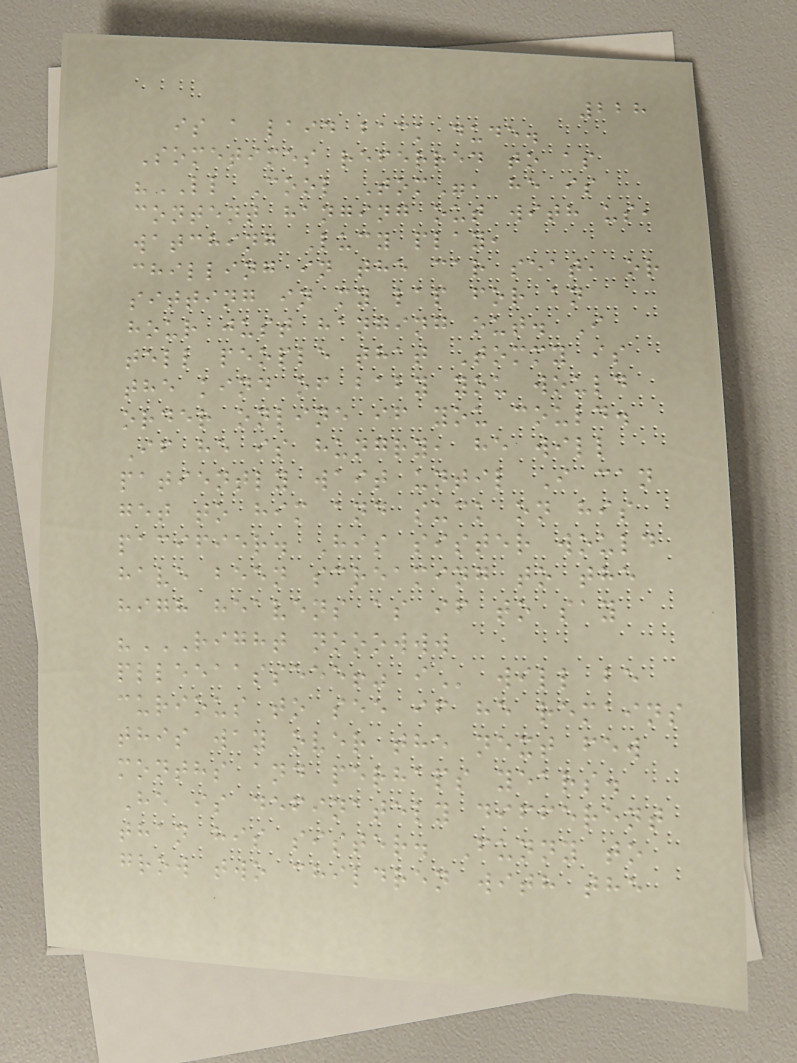228
is a laid back dude.
Sometimes referred to as
"LL Cool Tom", he is
content hanging out with us,
watching Lucy play,
chilling in the car seat, or
sitting in my lap for an
hour just hanging out. I
tell people that Tommy is
the kind of baby you would
order online if you could.
If he is hungry, he will
patiently wait until I can
get to him and suck on his
pacifier. His sister would
have been screaming to the
high heavens as if to say
"RIGHT NOOOWWW
PLLEEAASSEEE!" I will be
curious to see if he remains
this way over the next few
months and perhaps years.
He is definately different
than his sister. Funny to
grow two children with the
